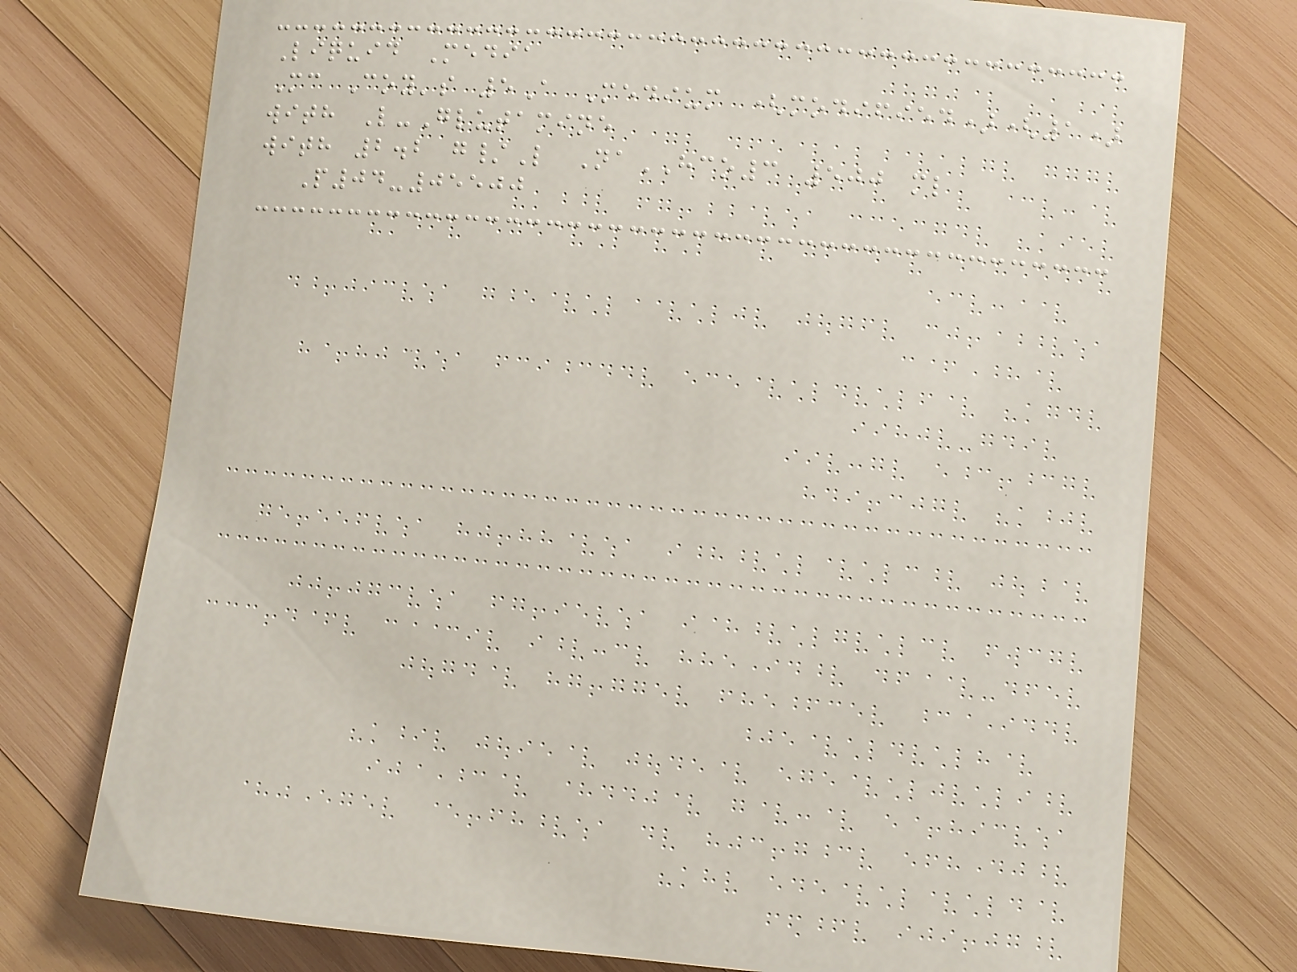Liquid Media
Mc Coy's 5A Medium (modified)(1)
with L-Glutamine
with 2.2 g/L NaHCO3 500 ml
P04-05500
